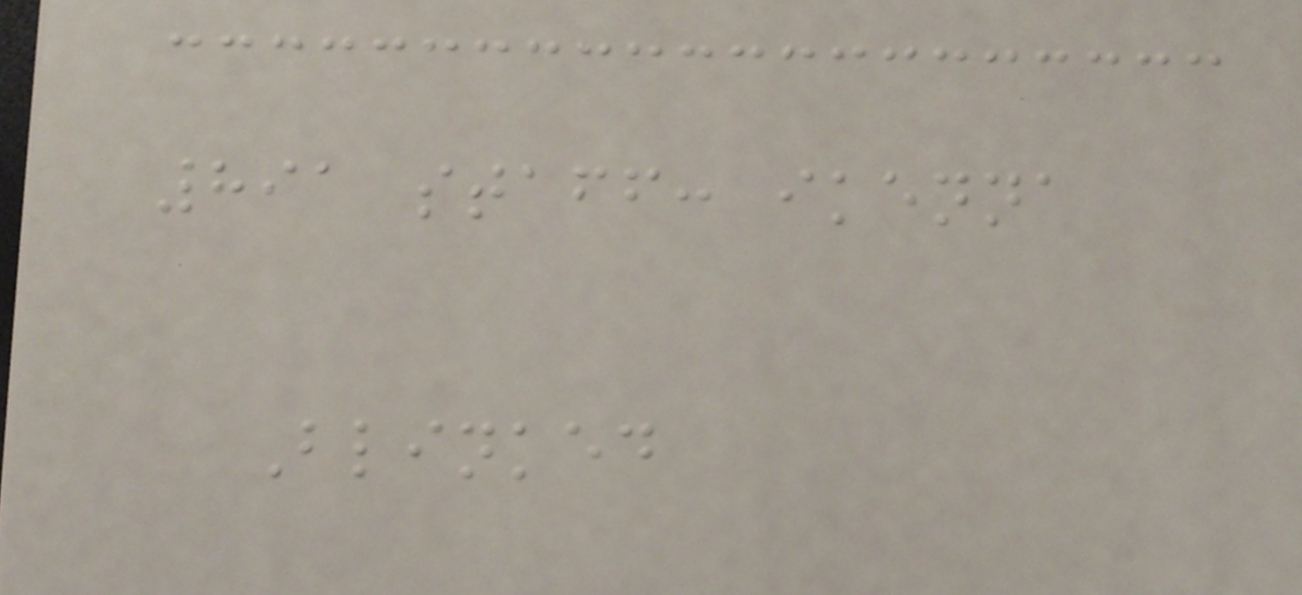891 staff: ikenna
Blinked
